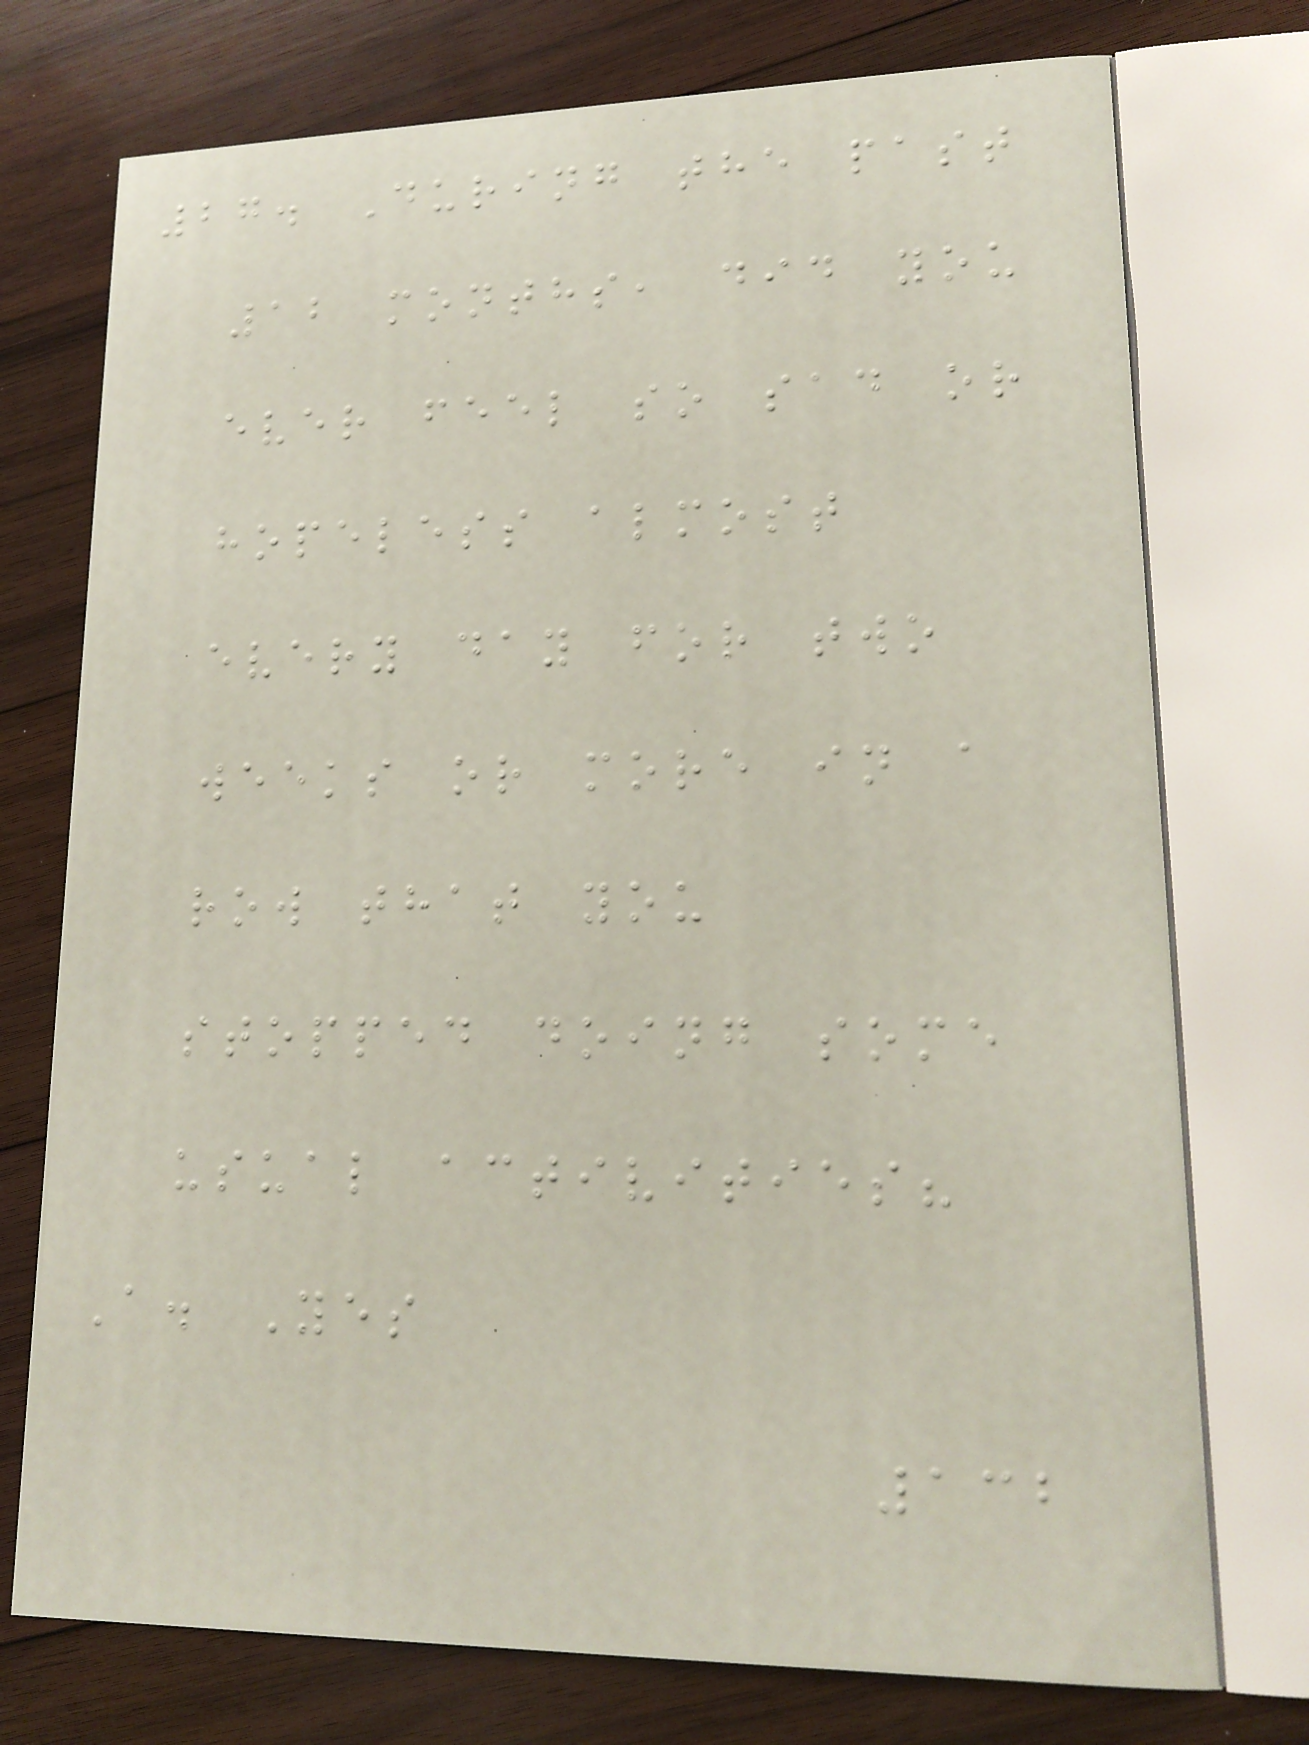27. During the past
12 months, did you
ever feel so sad or
hopeless almost
every day for two
weeks or more in a
row that you
stopped doing some
usual activities?
A. Yes
132
